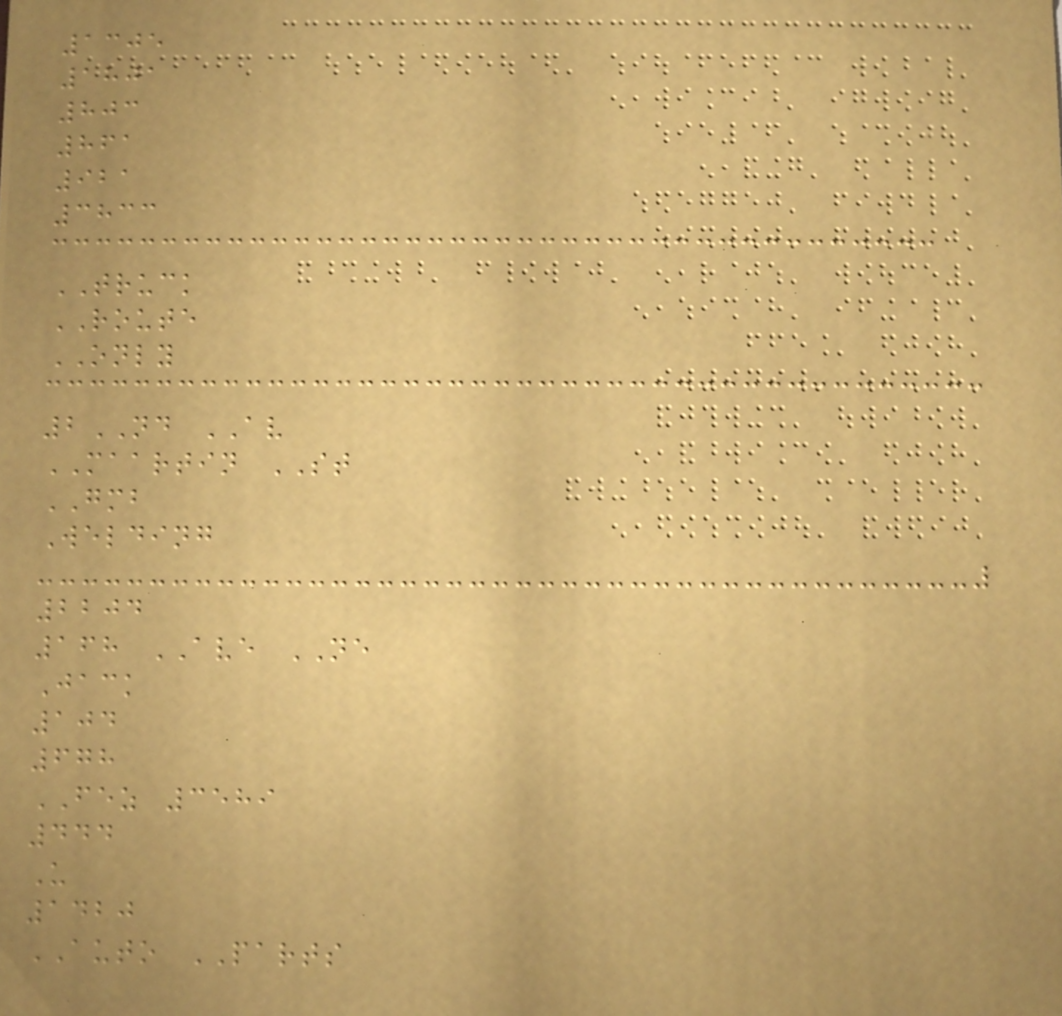1305
1801
803
861
921
3833
TRUCK
ROUTE
ONLY
2ND AV
MAARTIN ST
GMB
Welding
2204
168 AVE NE
Jack
104
678
FEZ 3589
444
U
1420
AUTO PARTS
